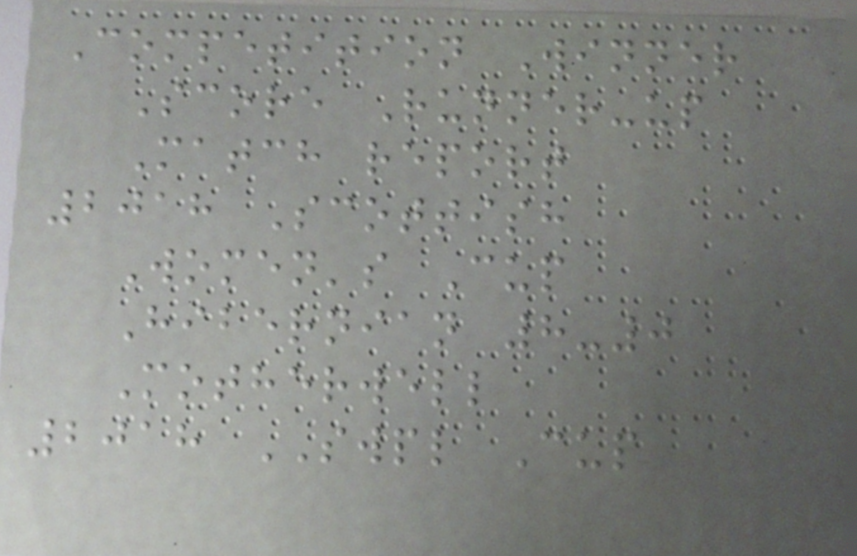Competition Winner
Score Runner-up
Match report
2018 Scottish
Women's Cup
Hibernian 8-0
Motherwell
2018 SWPL Cup
